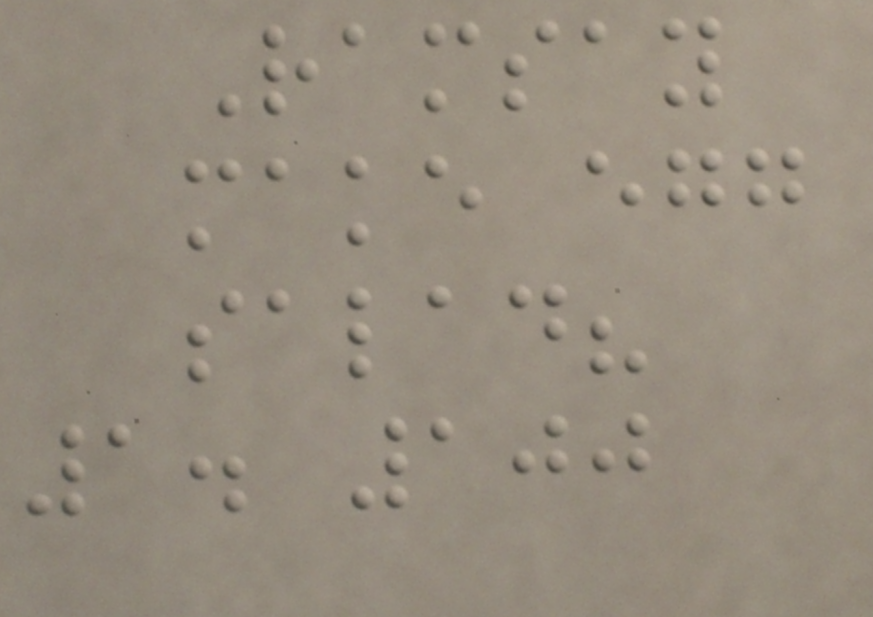Ramsay
make egg
salad?
1. 100
